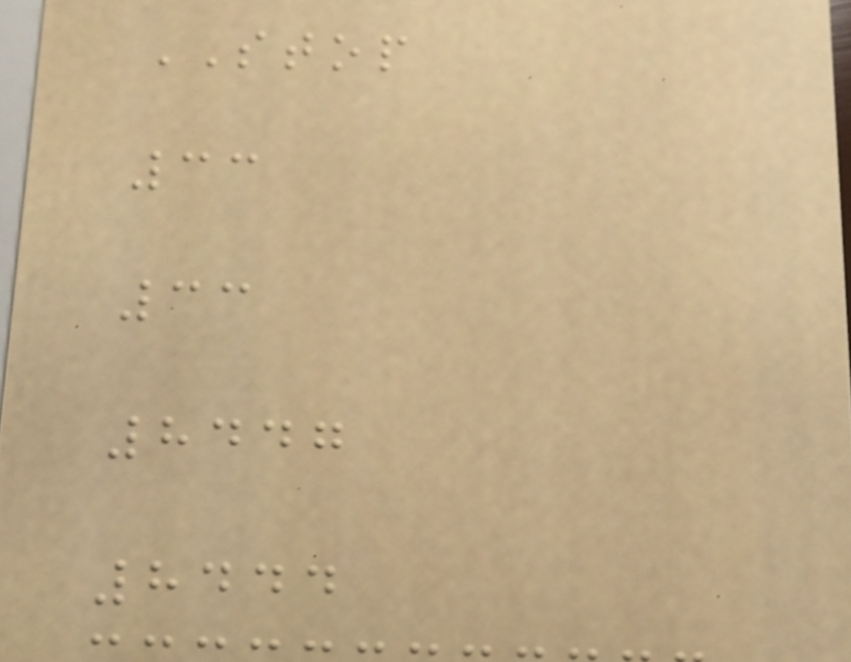STOP
33
33
8447
8444
